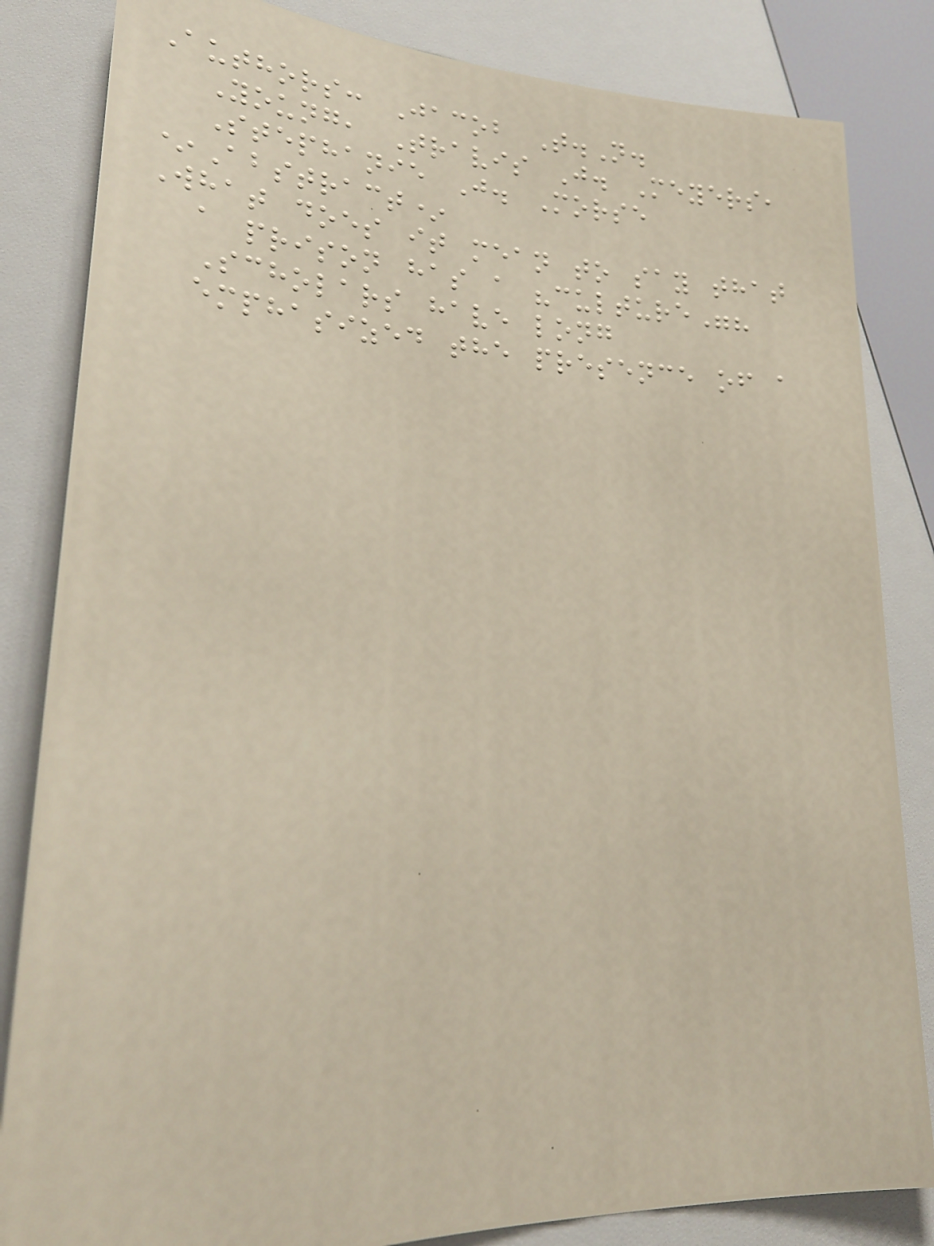Authors: Jacob T.N.
Young, Travis J. Meyers,
Stephanie J. Morse
*Abstract*
What does it mean to say that
a prison has a "culture"?
Scholars have long
emphasized the presence of a
